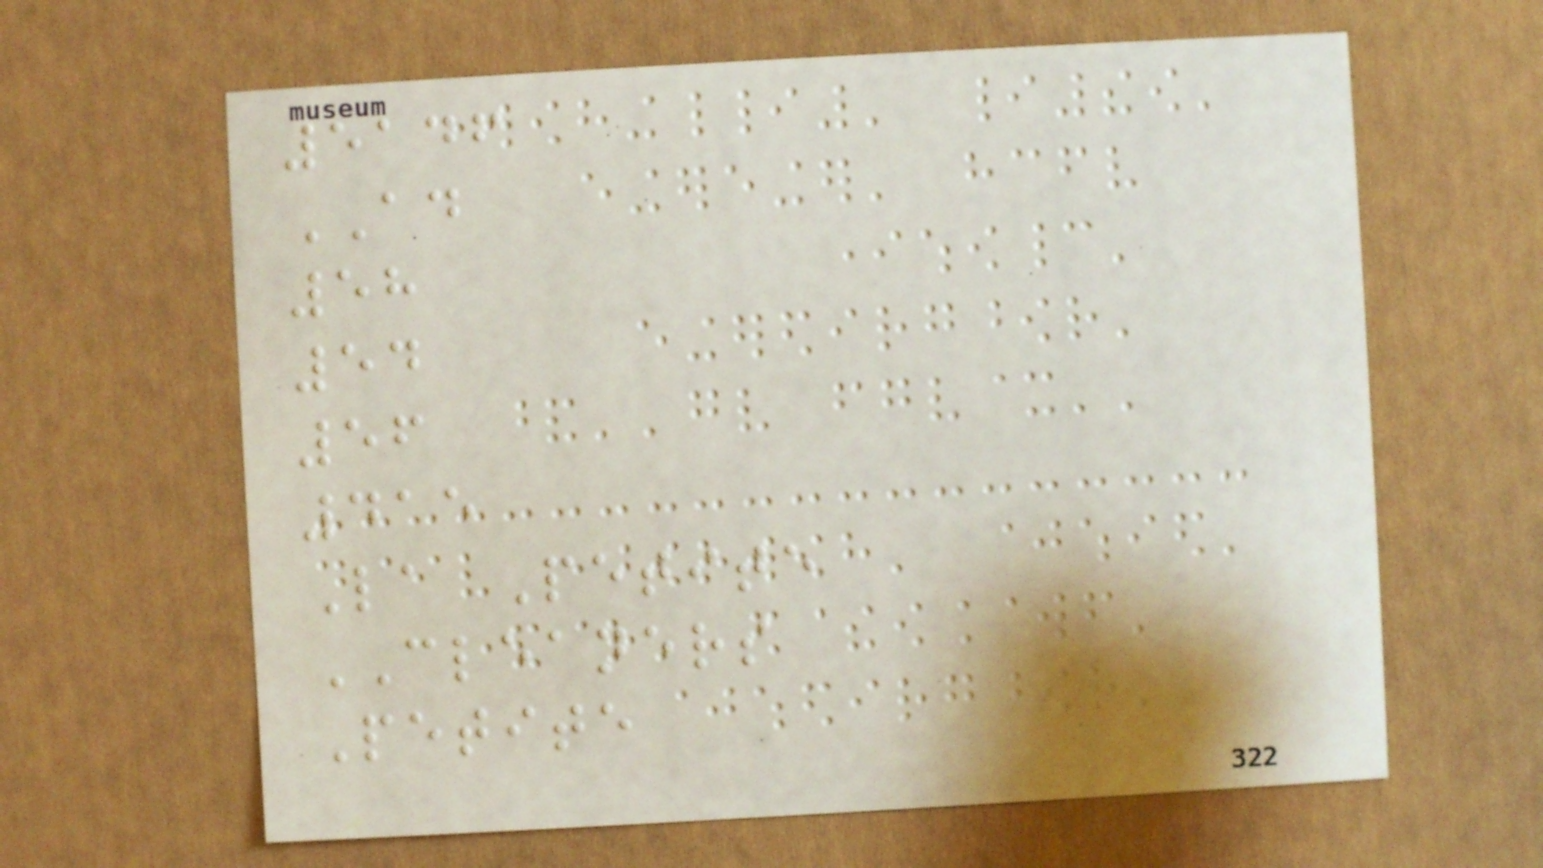5146
AD
58
54
56
415
La Petite
CLEANERS
Petite
